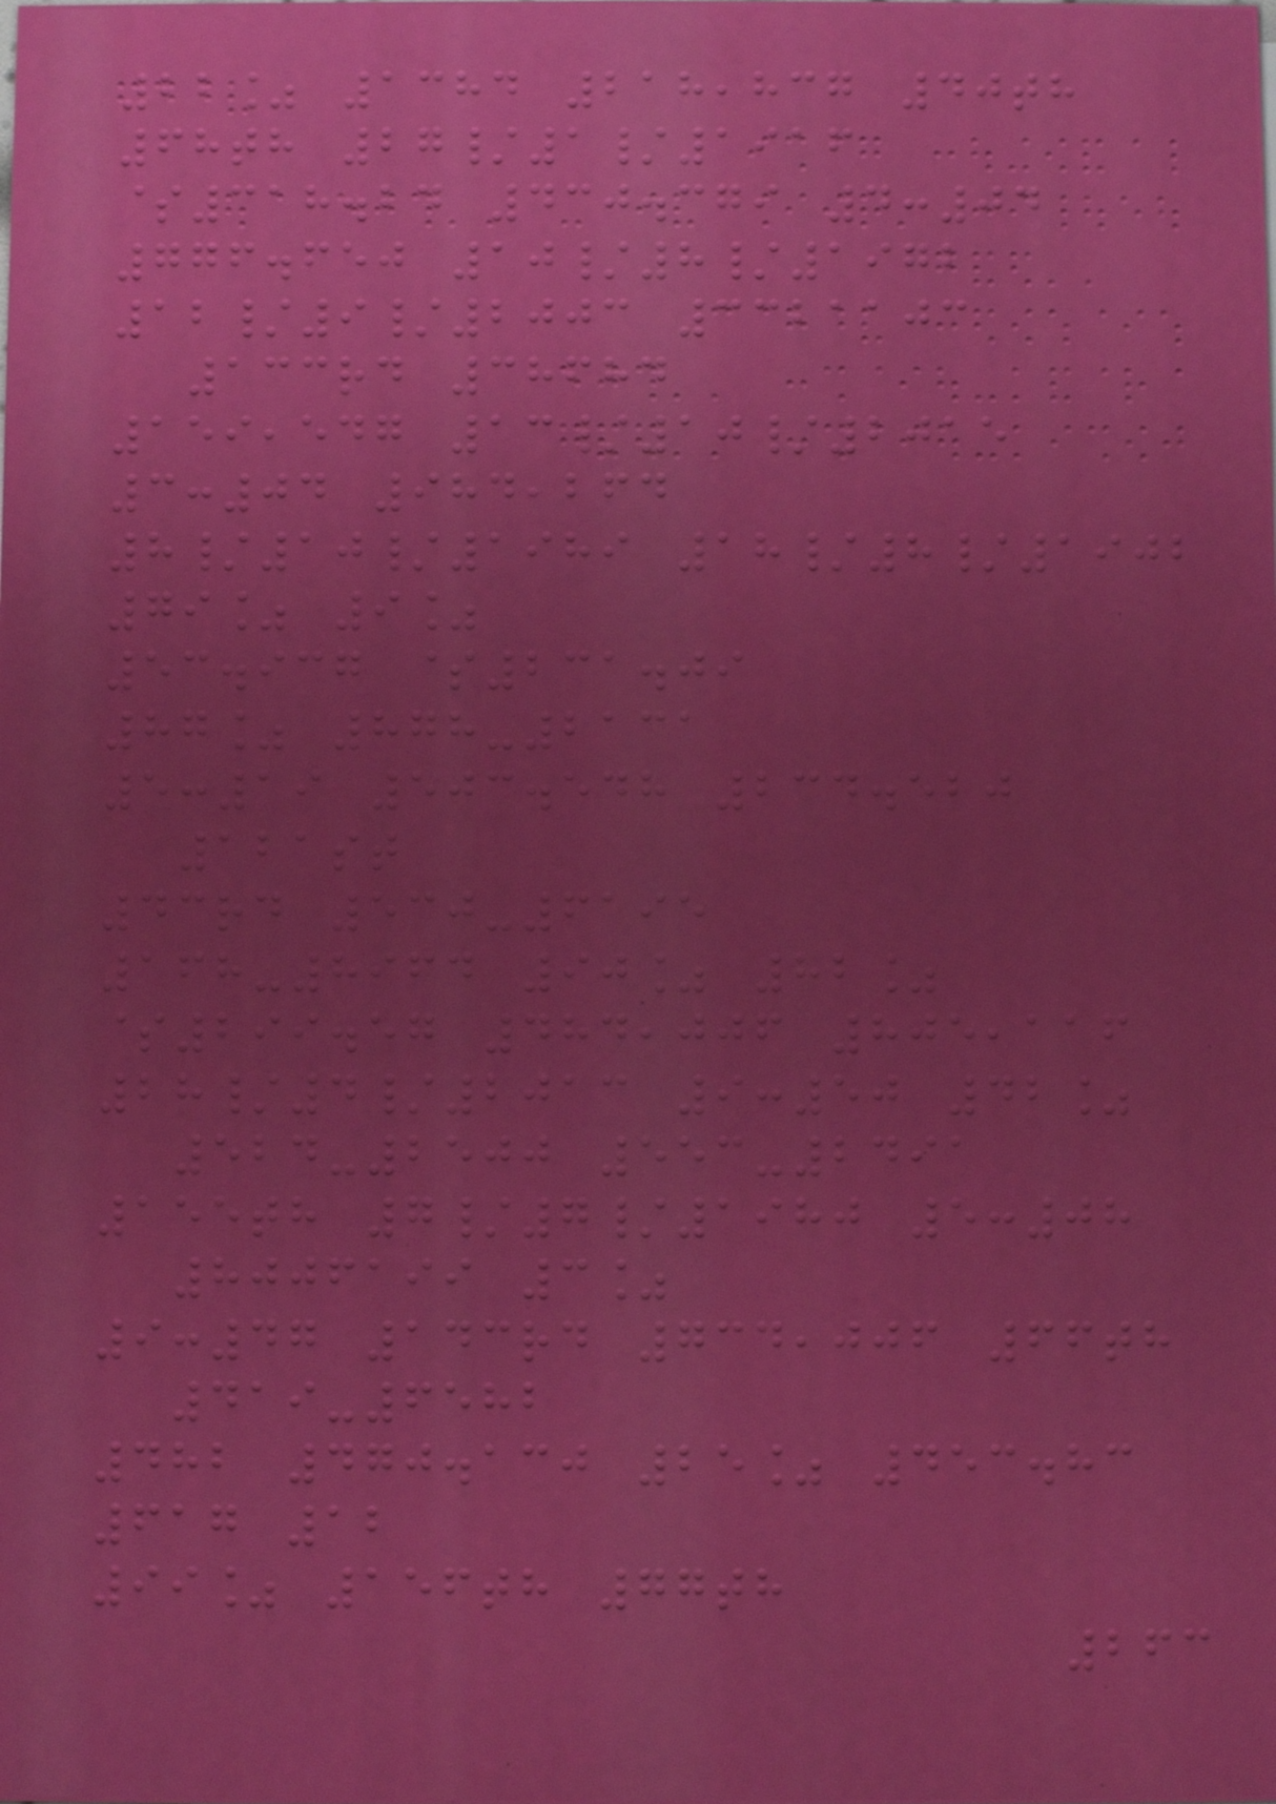22% 1384 218,837 40th
68th 27/1/1916
$318.24 430.379 4:04
776.650 10/8/1972
12/9/2003 3321103
133rd 38684
159,547 13/10/2015
3:04 984,264
8/10/1989 18/8/1902
79% 9%
53.937 $231.09
87% 878-2131
5:19 503.548 234.520
121st
43rd 530-6195
168-8964 90% 82%
$299.57 484,006 805,116
28/4/2013 9:50 42%
524-2500 553-2491
155th 7/7/1980 5:08
8006199 3%
9:47 143rd 734,006 66th
419-6582
482 470.130 25% 453.83
617 12
99% 156th 77th
263
